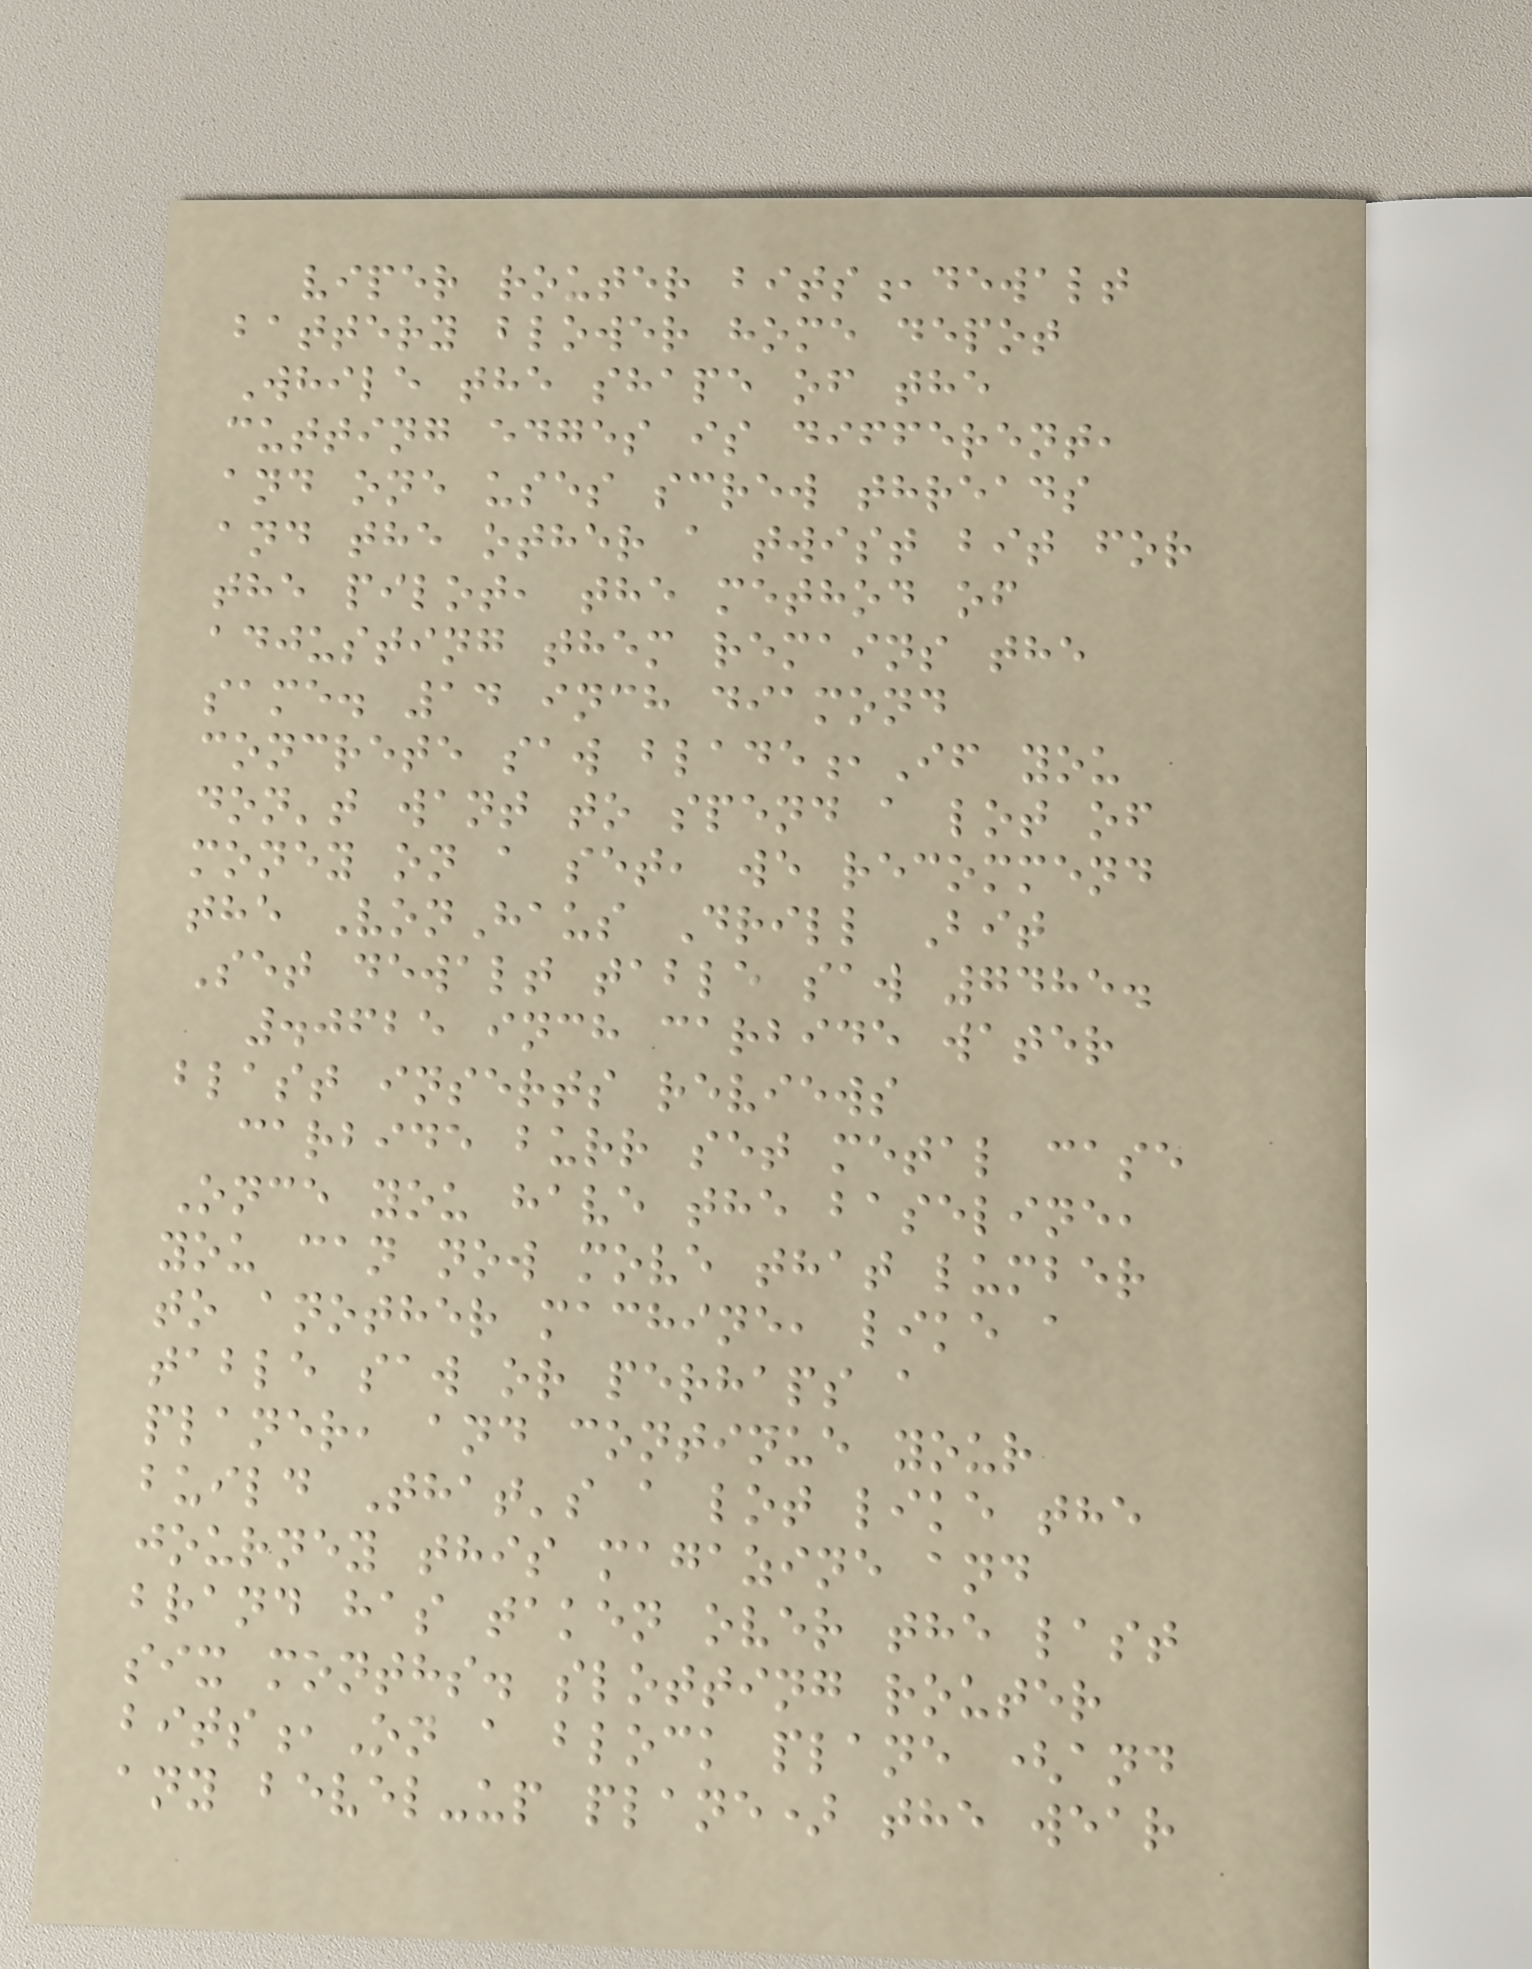viper router bits,dewalt
battery blower home depot
While the shape of the
cutting edges is different,
and one uses screw threads
and the other a twist bit for
the pilot, the method of
adjusting them remains the
same. 14 inch diamond
concrete saw blade,If you
don't want to spend a lot of
money on a set, we recommend
the VonHaus Drill Bit
Set dewalt table saw 7485.
.0625 inch carbide water
blast inserts reviews
carbide burr set metal case
Once you have the baseline,
you can now move that lumber
to another machine, like a
table saw or perhaps a
planer, and continue your
build That's a lot like the
journey this magazine and
brand has taken over the last
six months. slotting router
bits,On a block plane (and
any bevel-up plane) the wear
